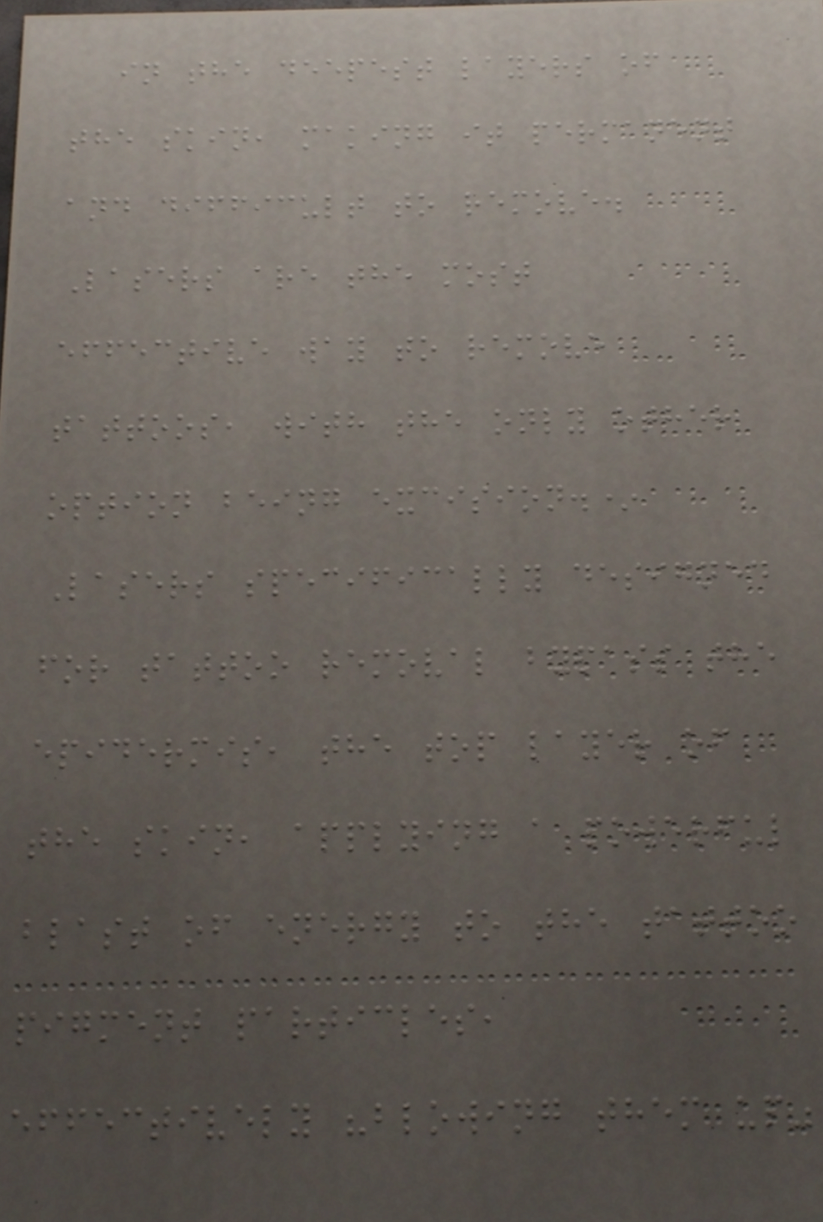in the deepest layers of
the skin, making it permanent
and difficult to remove.
Lasers are the most
effective way to remove
tattoos, with the only other
option being excision.*
Lasers specifically designed
for tattoo removal bypass the
epidermis, the top layer of
the skin, applying a powerful
blast of energy to the tattoo
pigment particles,
effectively "blowing them up"
